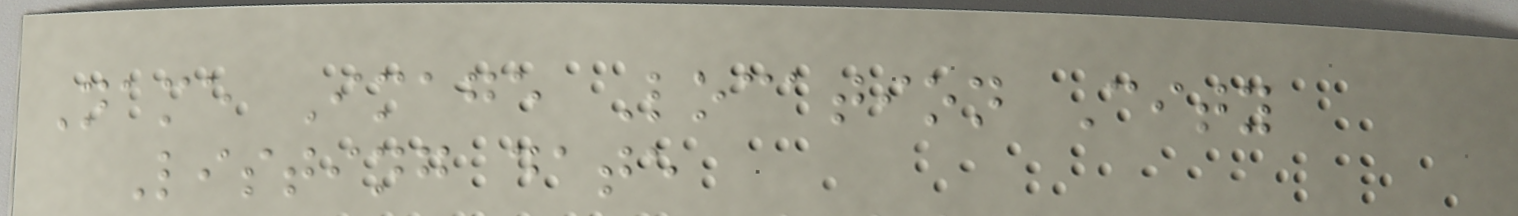Name Image Location City
Listing date
